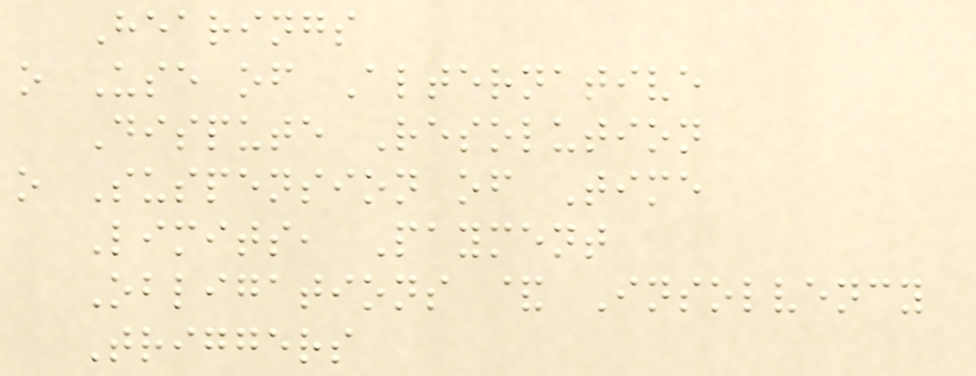Hearings
o Use of Alternative
Dispute Resolution
o Suspension of Time
Limits, Payment
Obligations & Insolvency
Triggers
